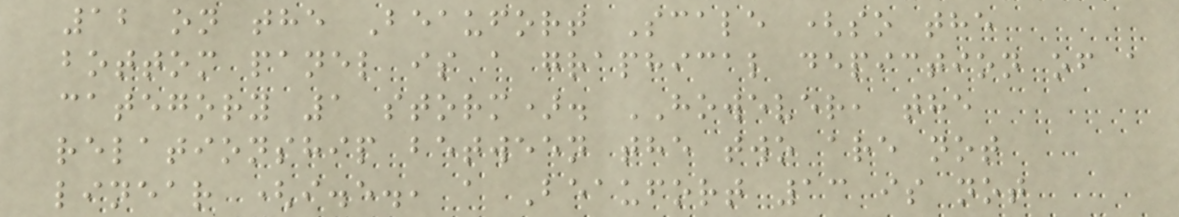12 on the Beaufort Scale (so the
bottom panel is a graphical depiction of a
category 1 storm). HOWEVER, the
relationship between the two are not
linear (i.e., a Beaufort 13 is not
